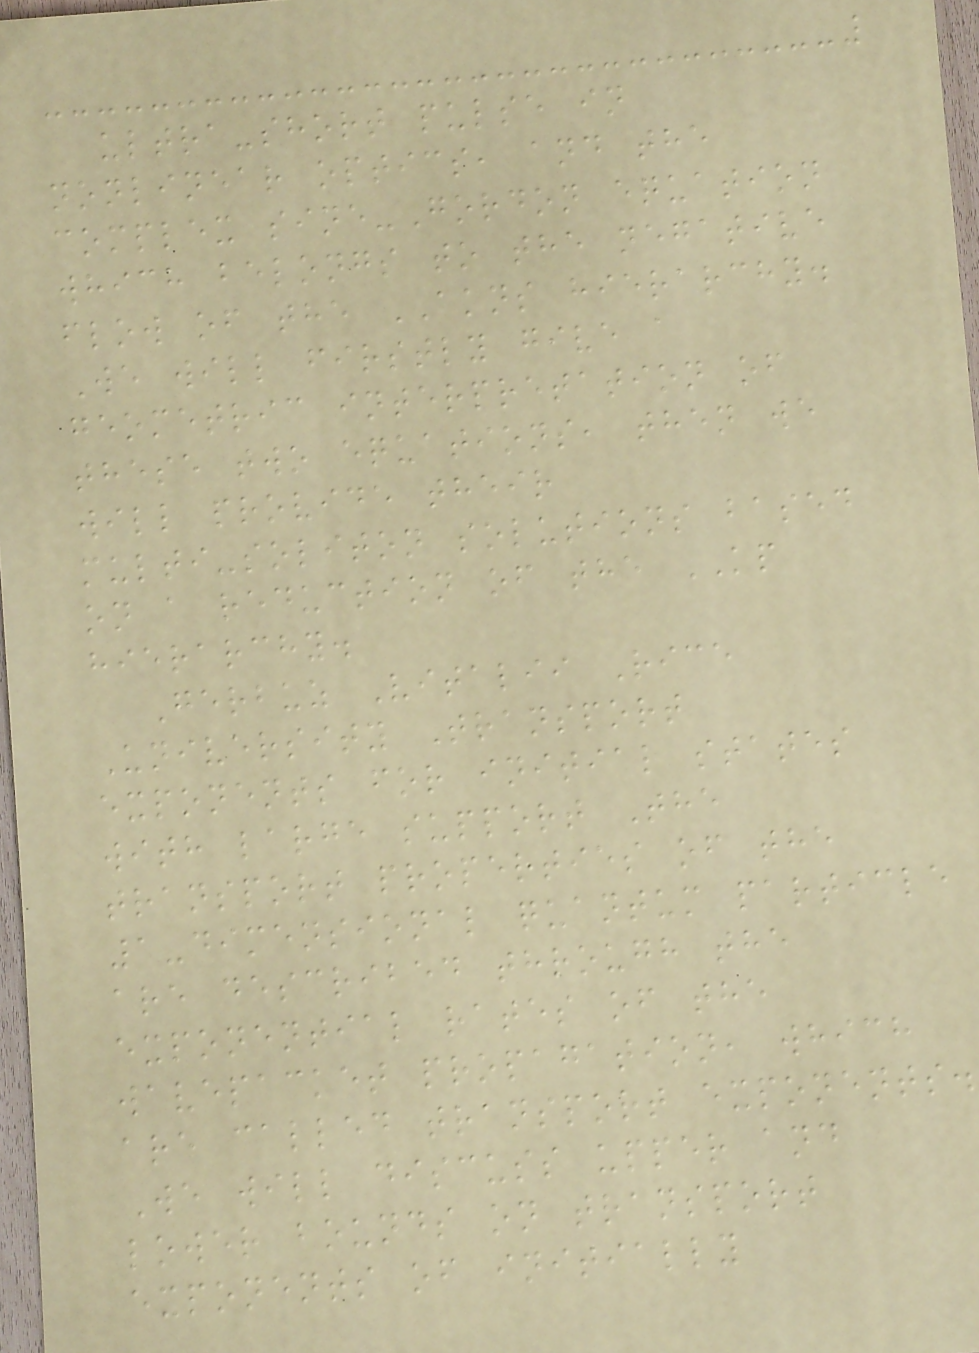ultra-short pulse in
nonlinear optics, and the
complex sine-Gordon equation
which belongs to the negative
flow of the AKNS hierarchy.
We will firstly give a
geometric interpretation of
these two equations, then we
will provide their
multi-soliton solutions based
on a reduction of the KP
hierarchy.
Gerbuz Vitalii Rice
University Transport
exponents for initial states
with large support The
transport properties of the
1-dimensional quantum particle
are described through the
exponential rates of the
wavepacket propagation, which
are called transport exponents.
We will discuss upper and
lower bounds on transport
exponents of initially
